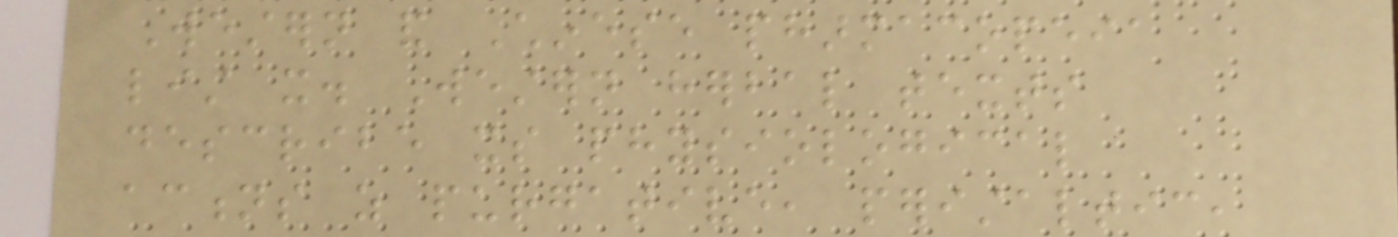Western and Chinese pharmacopeia
list it. Western herbal texts
describe its physiological
actions as purgative, peristaltic,
